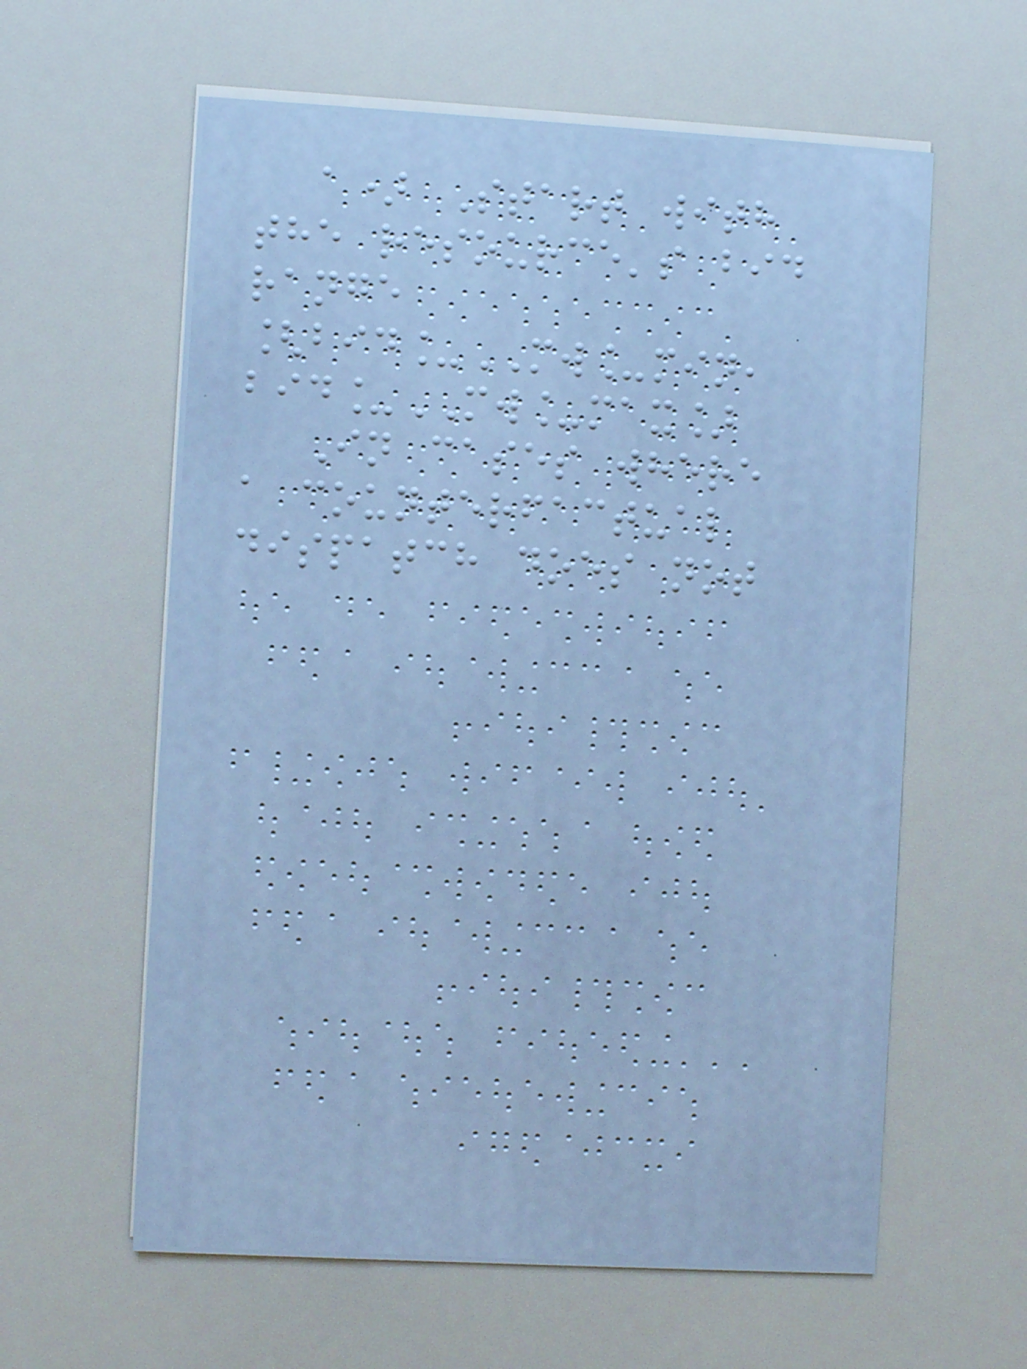a) Start with
the resource's bid
range
[bid_MW_min,
bid_MW_max]
In cases where
a counterfactual
dispatch does not
